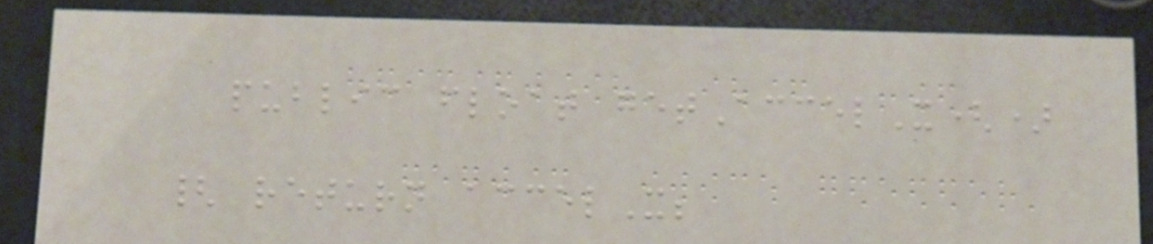public float getAccelX()
{ return accelX;
